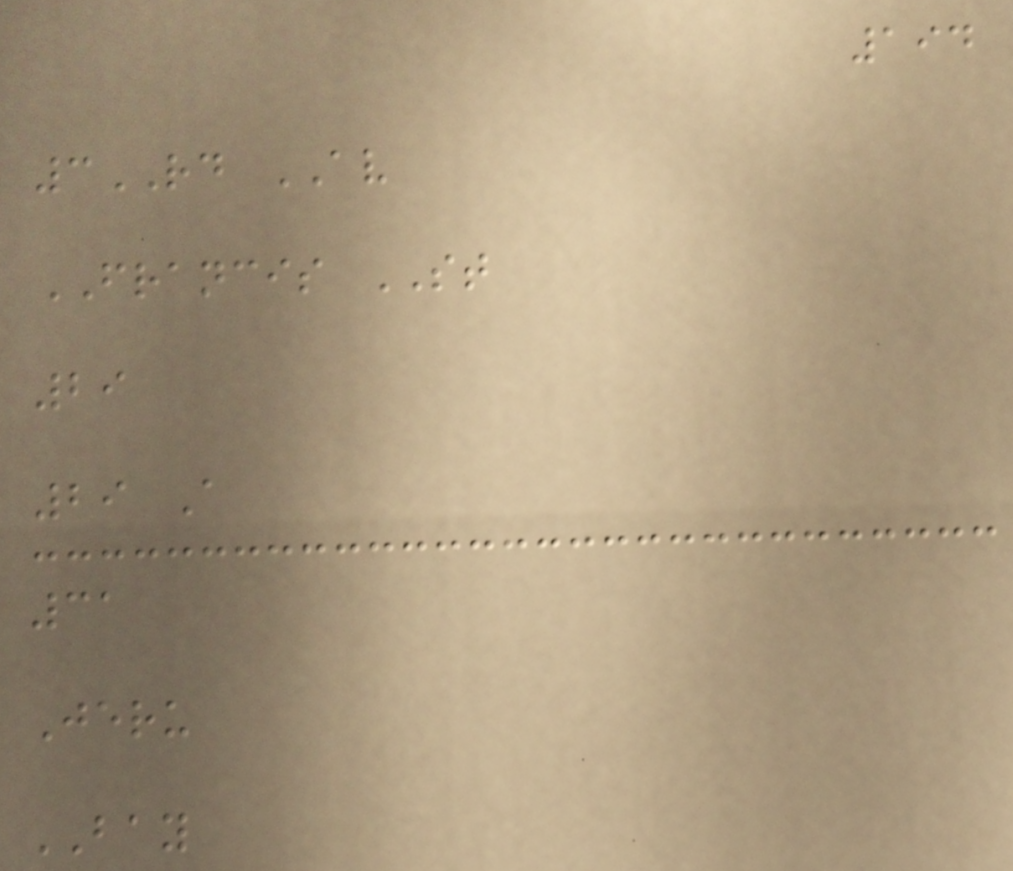194
3RD AV
FRANCIS ST
29
29 A
31
Jeru
BAY
